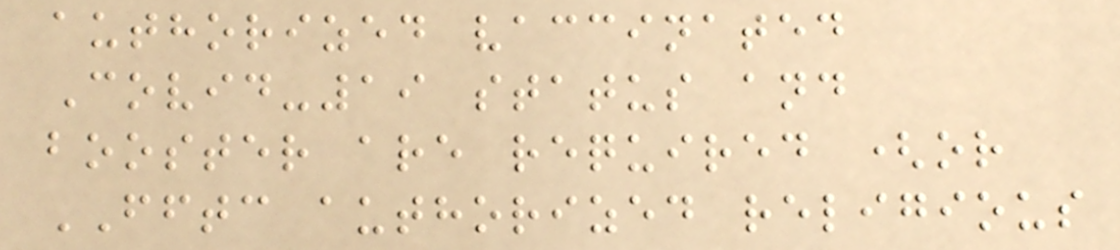authorized vaccinated
Covid-19 status and
booster are required (or
FFTC authorized religious
